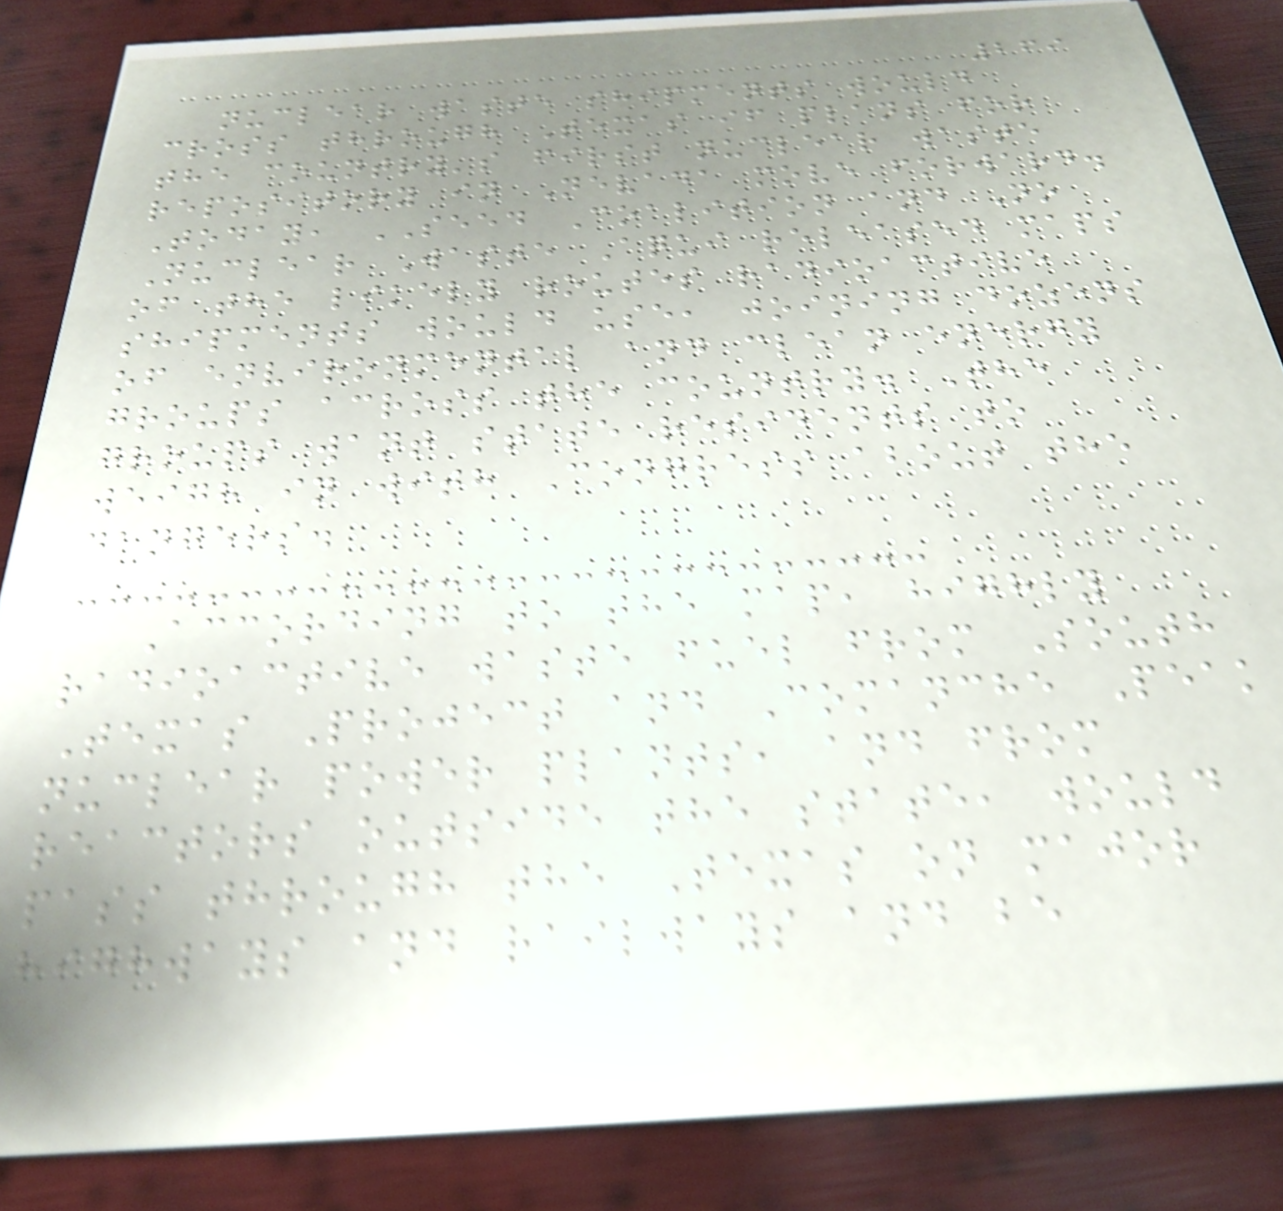269
nuclear waste shipments would
cross through Texas if plans for
the country's first nuclear waste
repository in Nevada move forward.
Today, SEED Coalition and No
Nuclear Waste Aqui released maps
of the likely routes radioactive
shipments would use, joining dozens
of environmental and clean energy
groups across the country. The
groups want state residents to
weigh in with Congress about the
dangers.
According to the map, highly
radioactive waste fuel from South
Texas Project and Comanche Peak
nuclear power plants, and from
reactors outside the state, would
pass through the Texas on major
highways and railways and be
